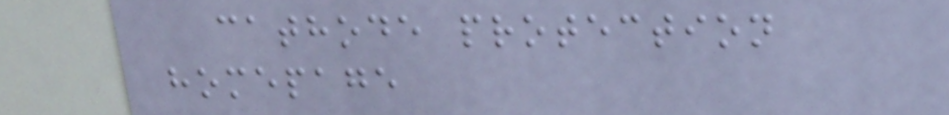cathode protection
homepage
